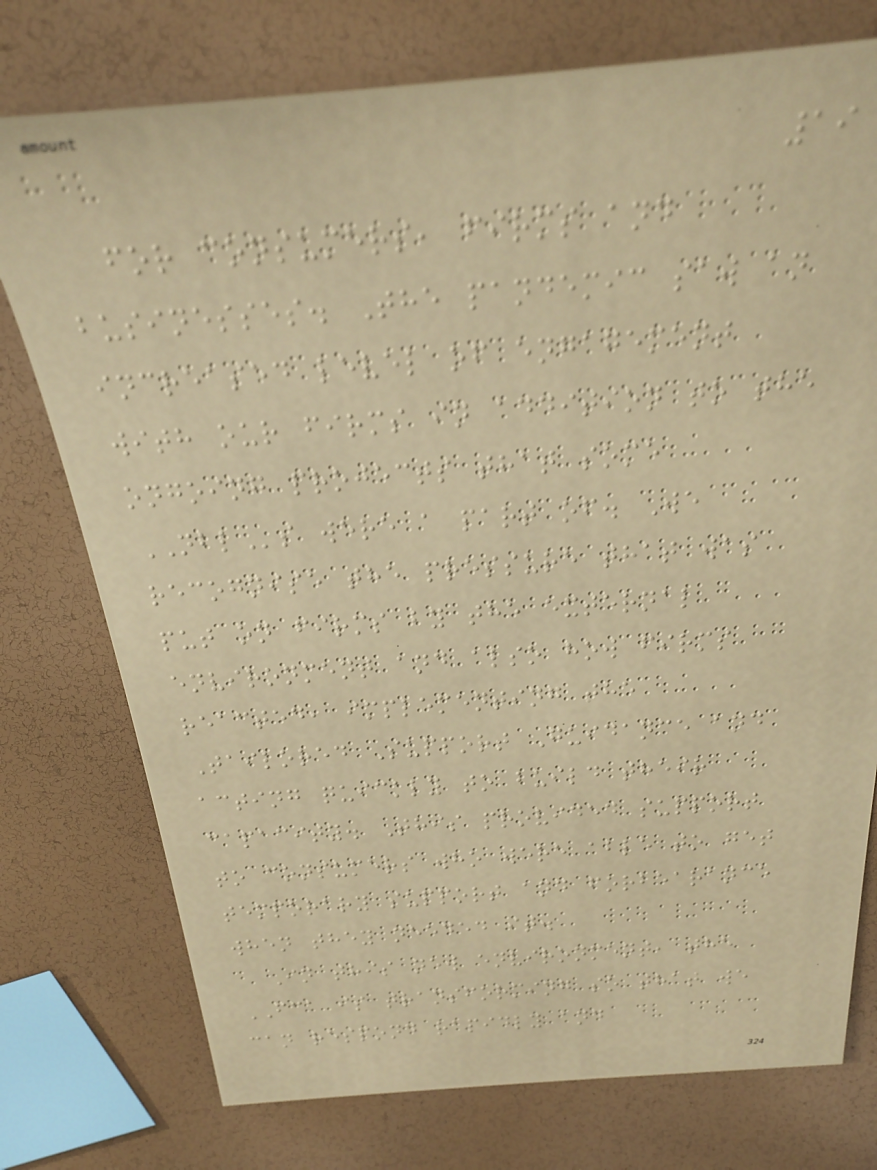19
for consumers, firms and
businesses. The pandemic saw an
increased level of engagement
with our firms in addition to the
ongoing projects that some
NBLs were a part of. We
recognise the pressure that was
put on firms by the external
environment and also how firms
reacted, implementing the
Tailored Support Guidance and
acting quickly to build their
capacity. This provided support
to consumers who were able to get
temporary support and forbearance
when they needed it.
In this new environment, the
FCA is transforming so that we
can respond rapidly and
